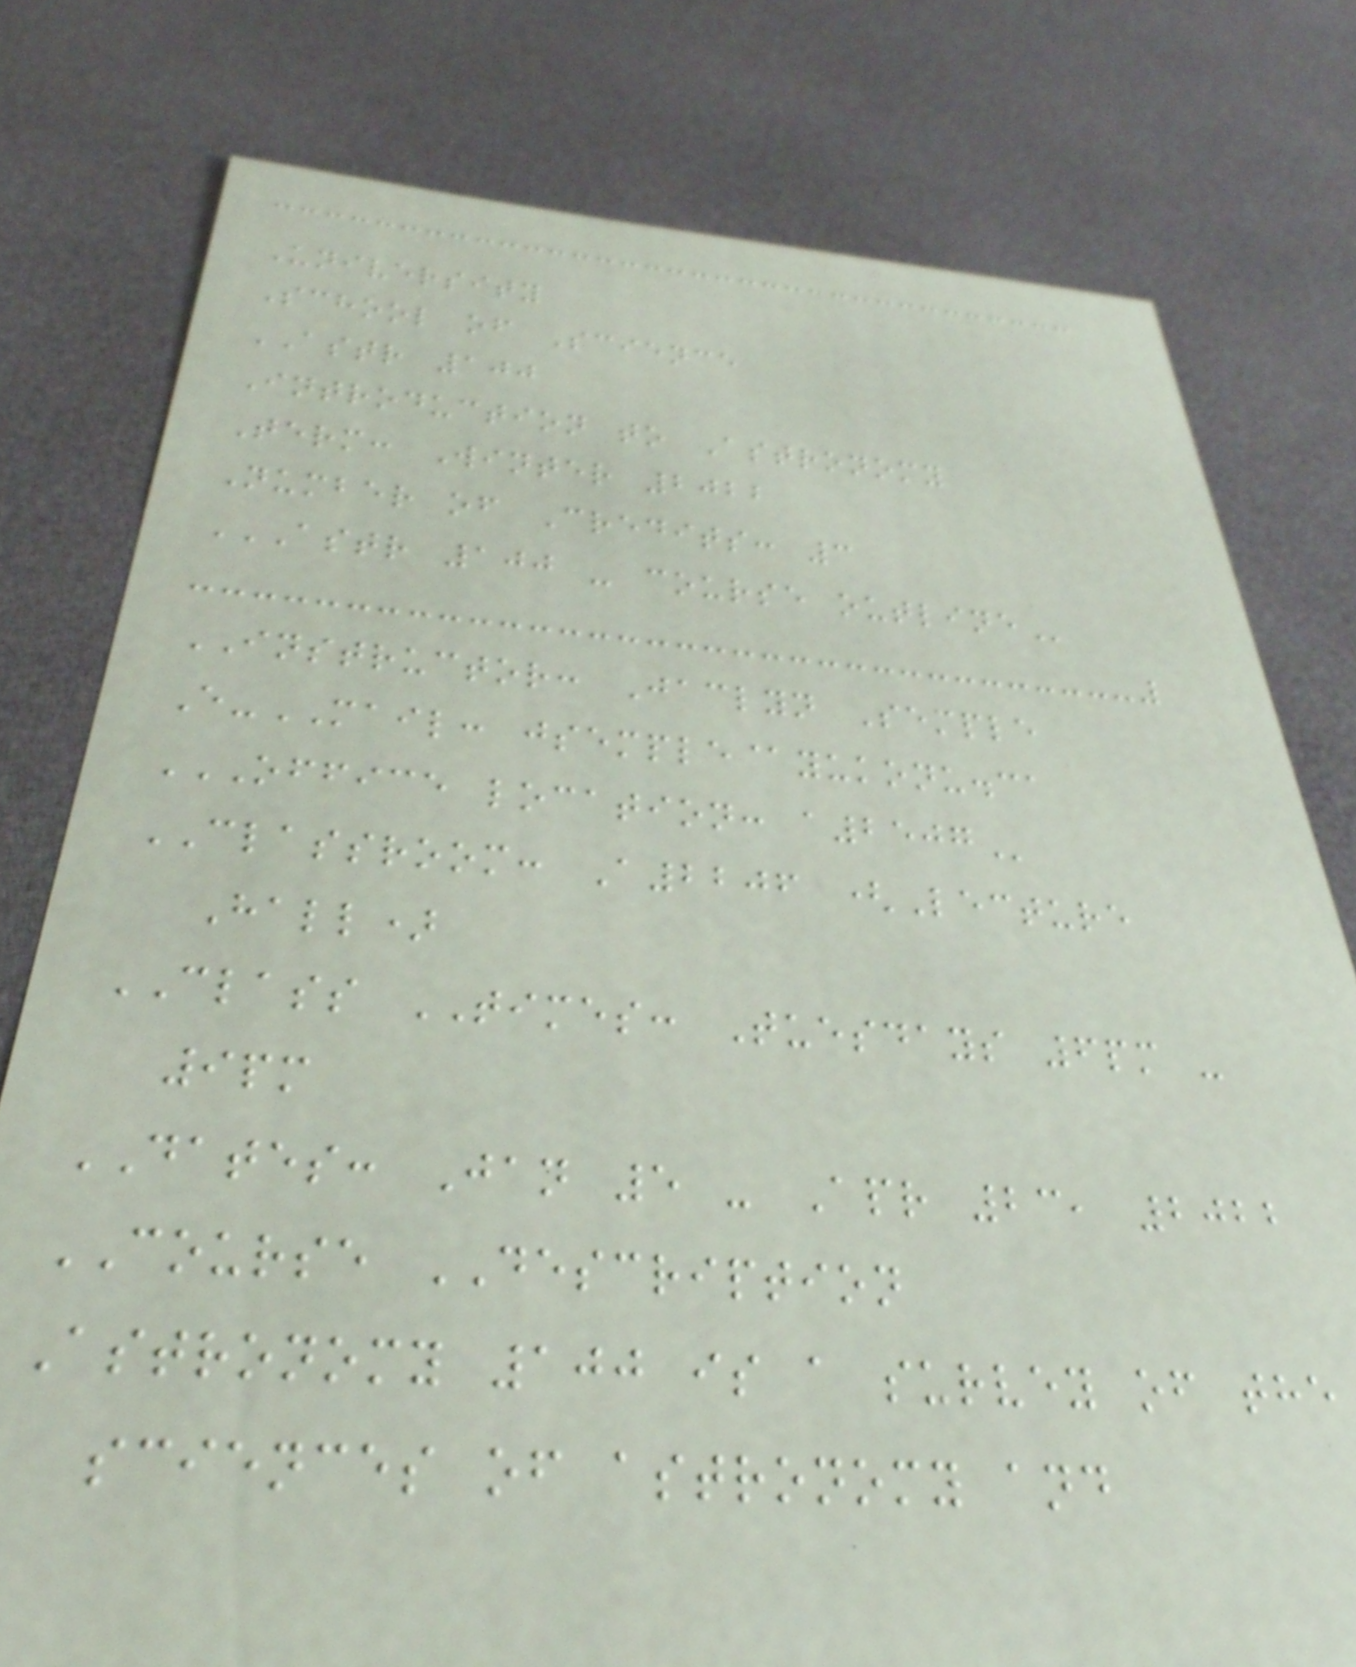University
School of Science
ASTR 100
Introduction to Astronomy
Term: Winter 2022
Number of Credits: 3
ASTR 100 - COURSE OUTLINE
INSTRUCTOR: Jaclyn Semple
E-MAIL: jsemple@yukonu.ca
OFFICE LOCATION: A2507
CLASSROOM: A2206 (Lecture
Hall)
CLASS TIMES: Tuesdays 6pm -
9pm
DATES: Jan 5 - Apr 23, 2022
COURSE DESCRIPTION
Astronomy 100 is a survey of the
sciences of astronomy and
